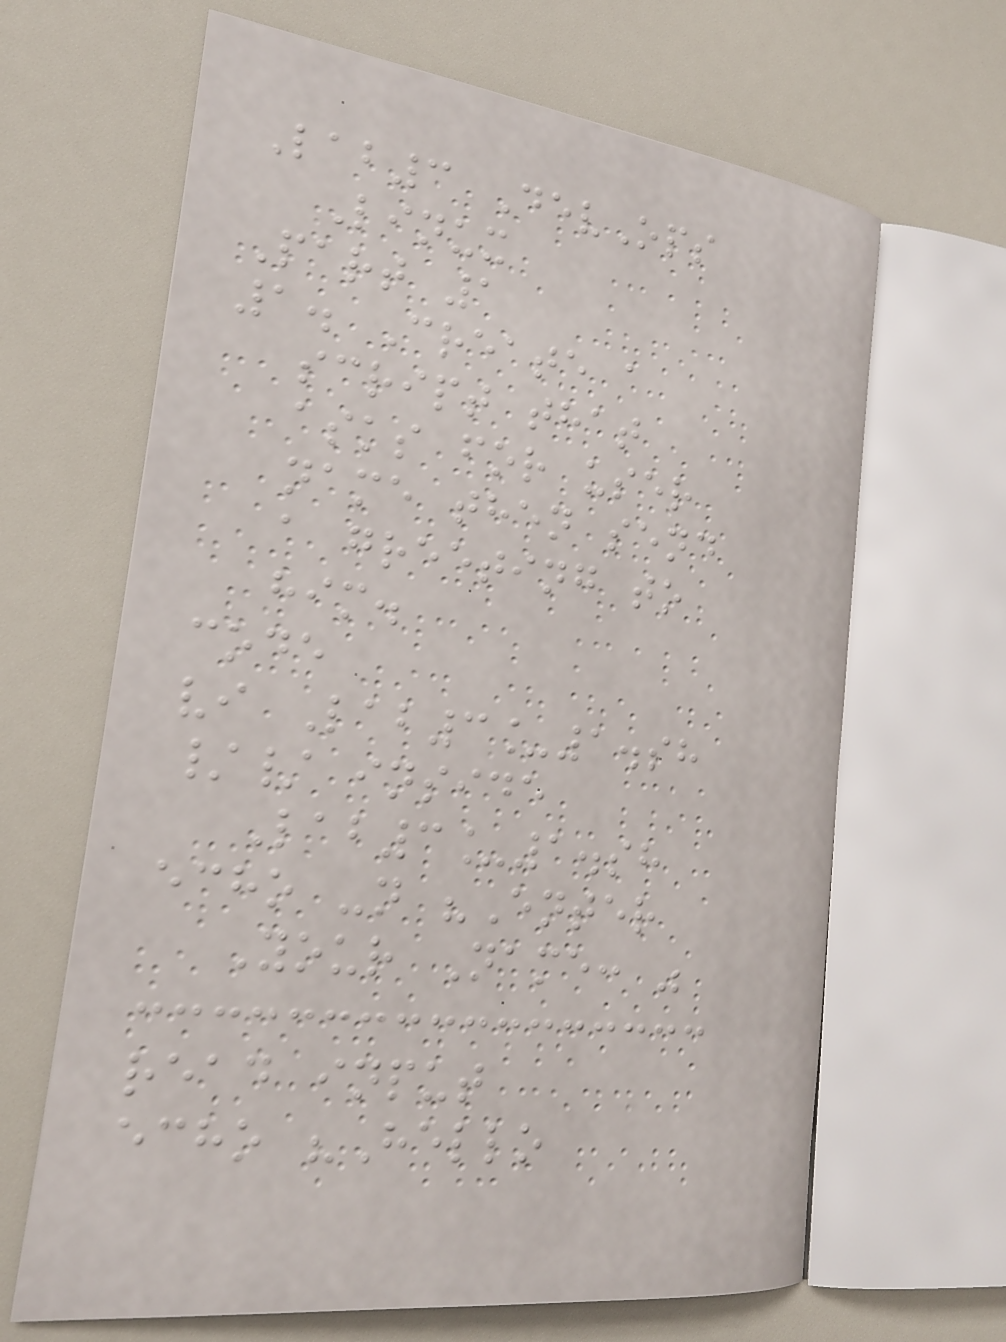Lab3 DevOps
Linux
Part 1
1. Create a
script that
asks for user
name then send
a greeting to
him.
code
vi Lab3_1.sh
// inside
Lab3_1.sh
echo -n "Enter
Your Name: "
read input
echo "Hello
